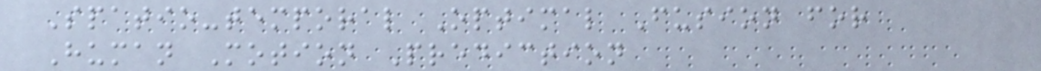Spatio-temporal Optimal Fusion for
Human Motion Prediction
